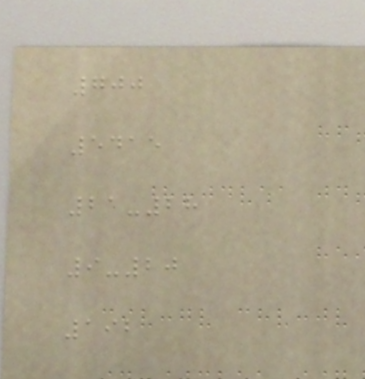700
5415
21-28
9-20
192
